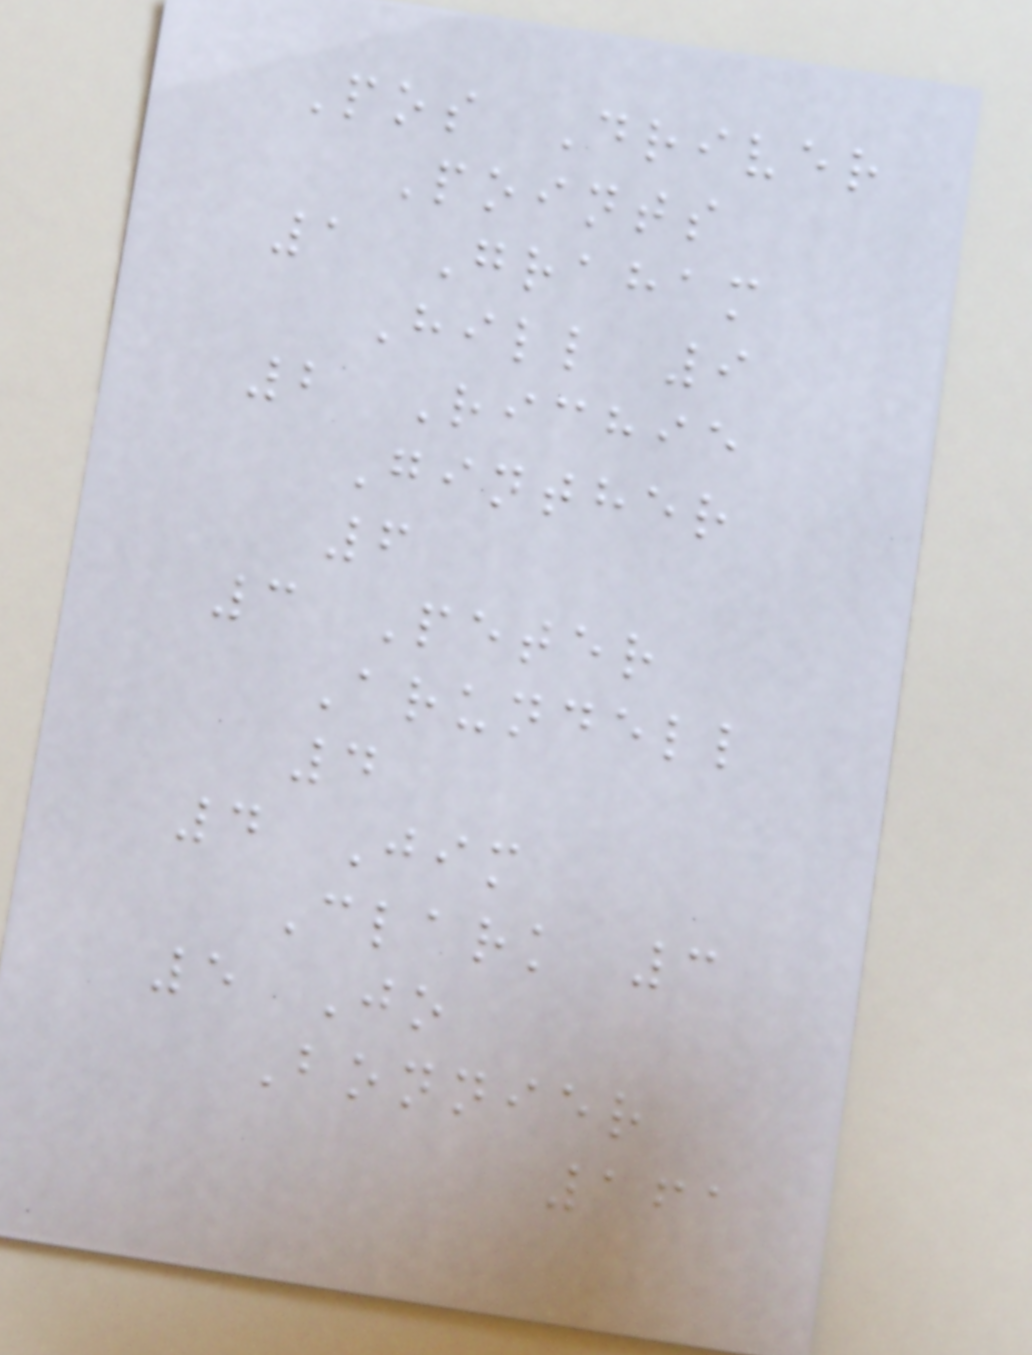Pos Driver
Points
1 Graham
Hill 9
2 Richie
Ginther
6
3 Peter
Arundell
4
4 Jim
Clark 3
5 Jo
Bonnier
161
